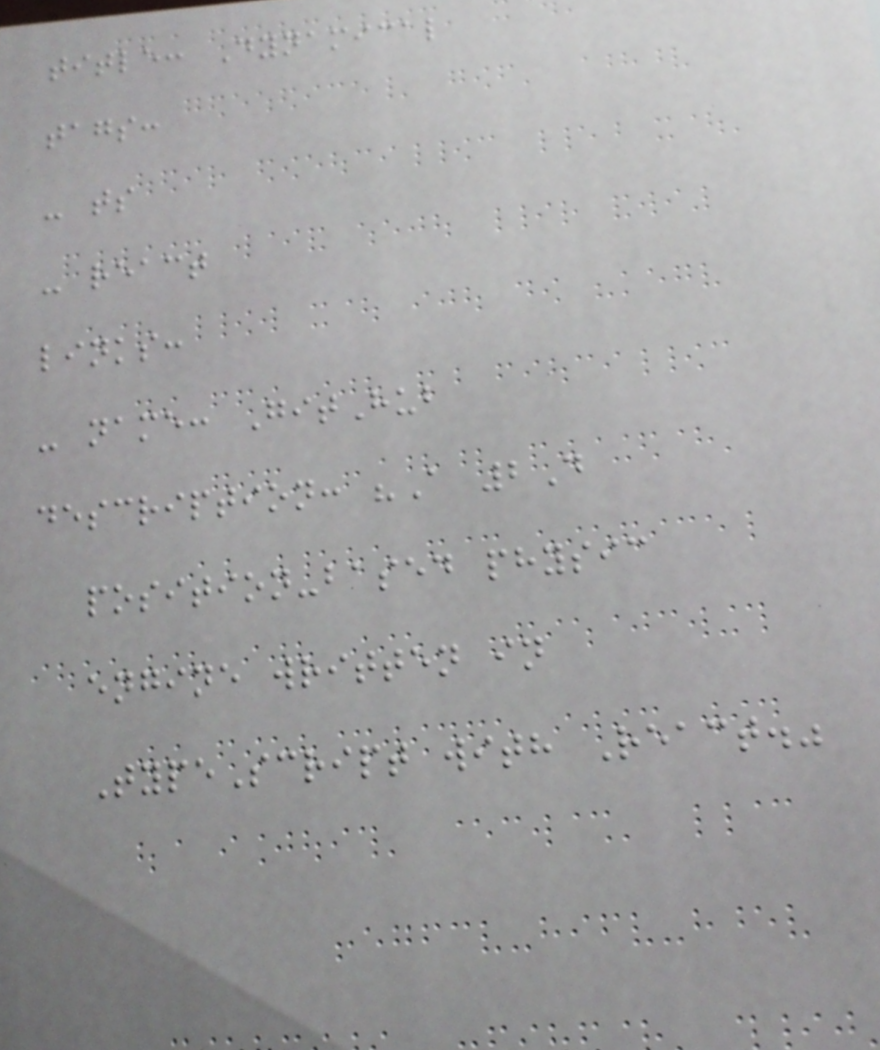title: Dynamical
tags:
- ts
- react
links:
- name: GitHub
description: "A 2D
position-based physic
engine written in
TypeScript with React."
